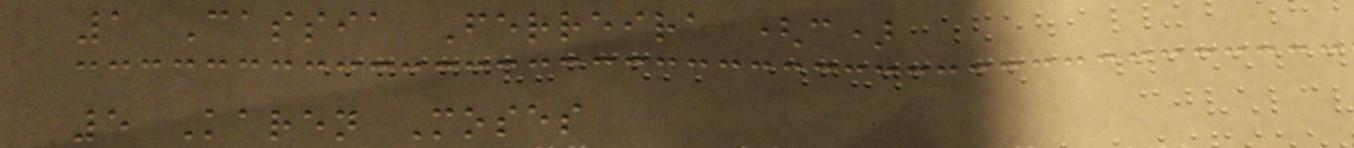1 Cassia Ferreira (c)
5 Karen Moses
